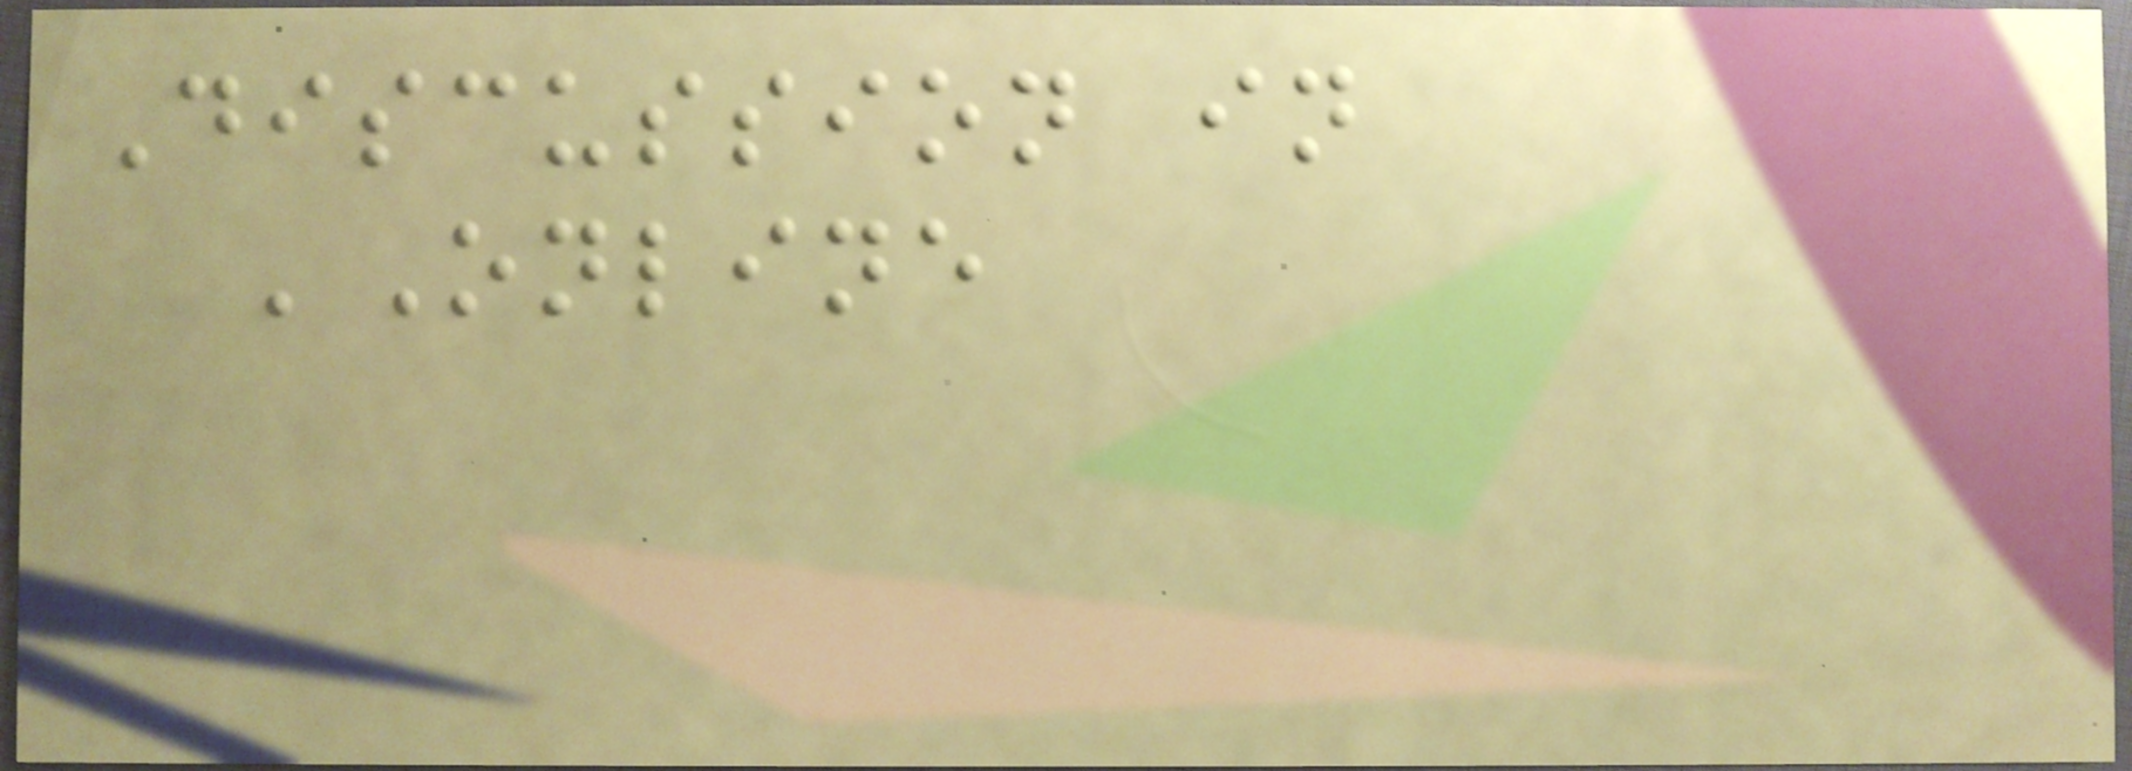Discussion in
'Online
